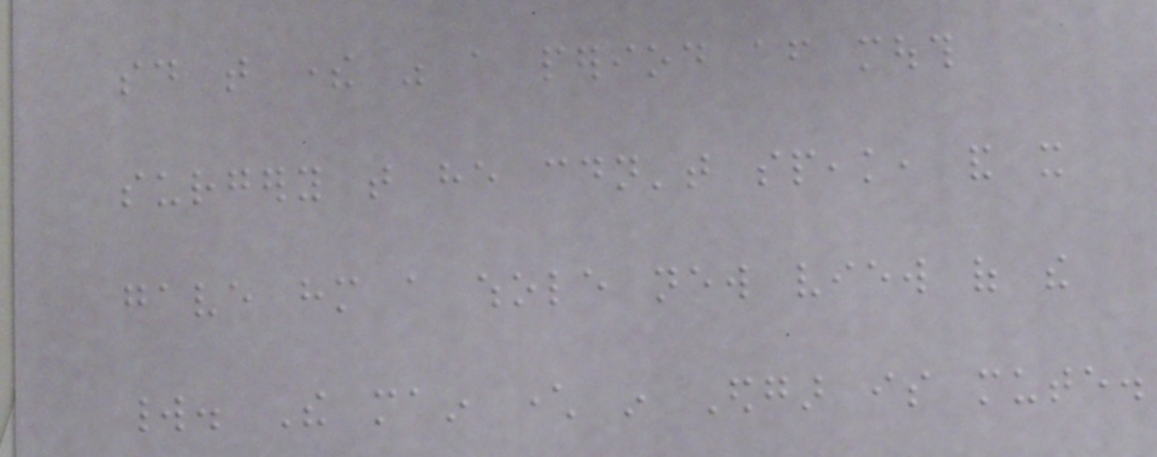said that there was a period after mouth
surgery that he couldn't speak, and it
gave him a whole new view of the
world. The main character in Edgar is mute.
